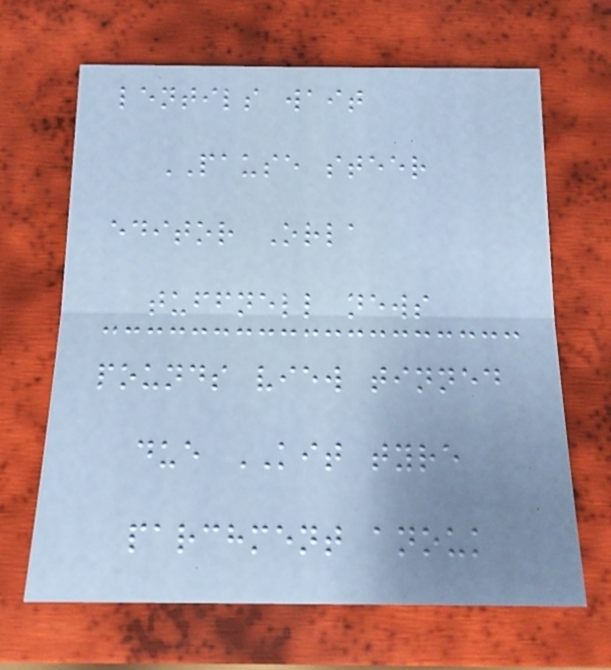lentils wait
PAUSE steer
editor Orla
tuffnell news
pounds view tinned
due KIT tyre
parchment anouk
